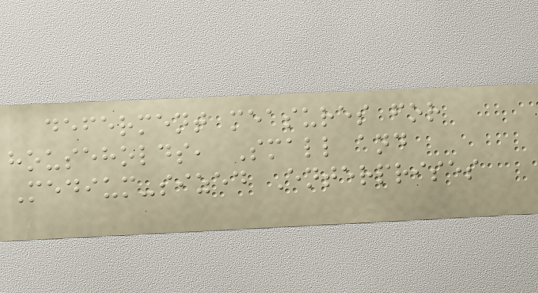deferment measures for
households, Small and
Medium-sized Enterprises
